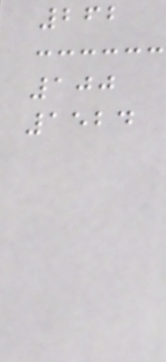262
100
1524
